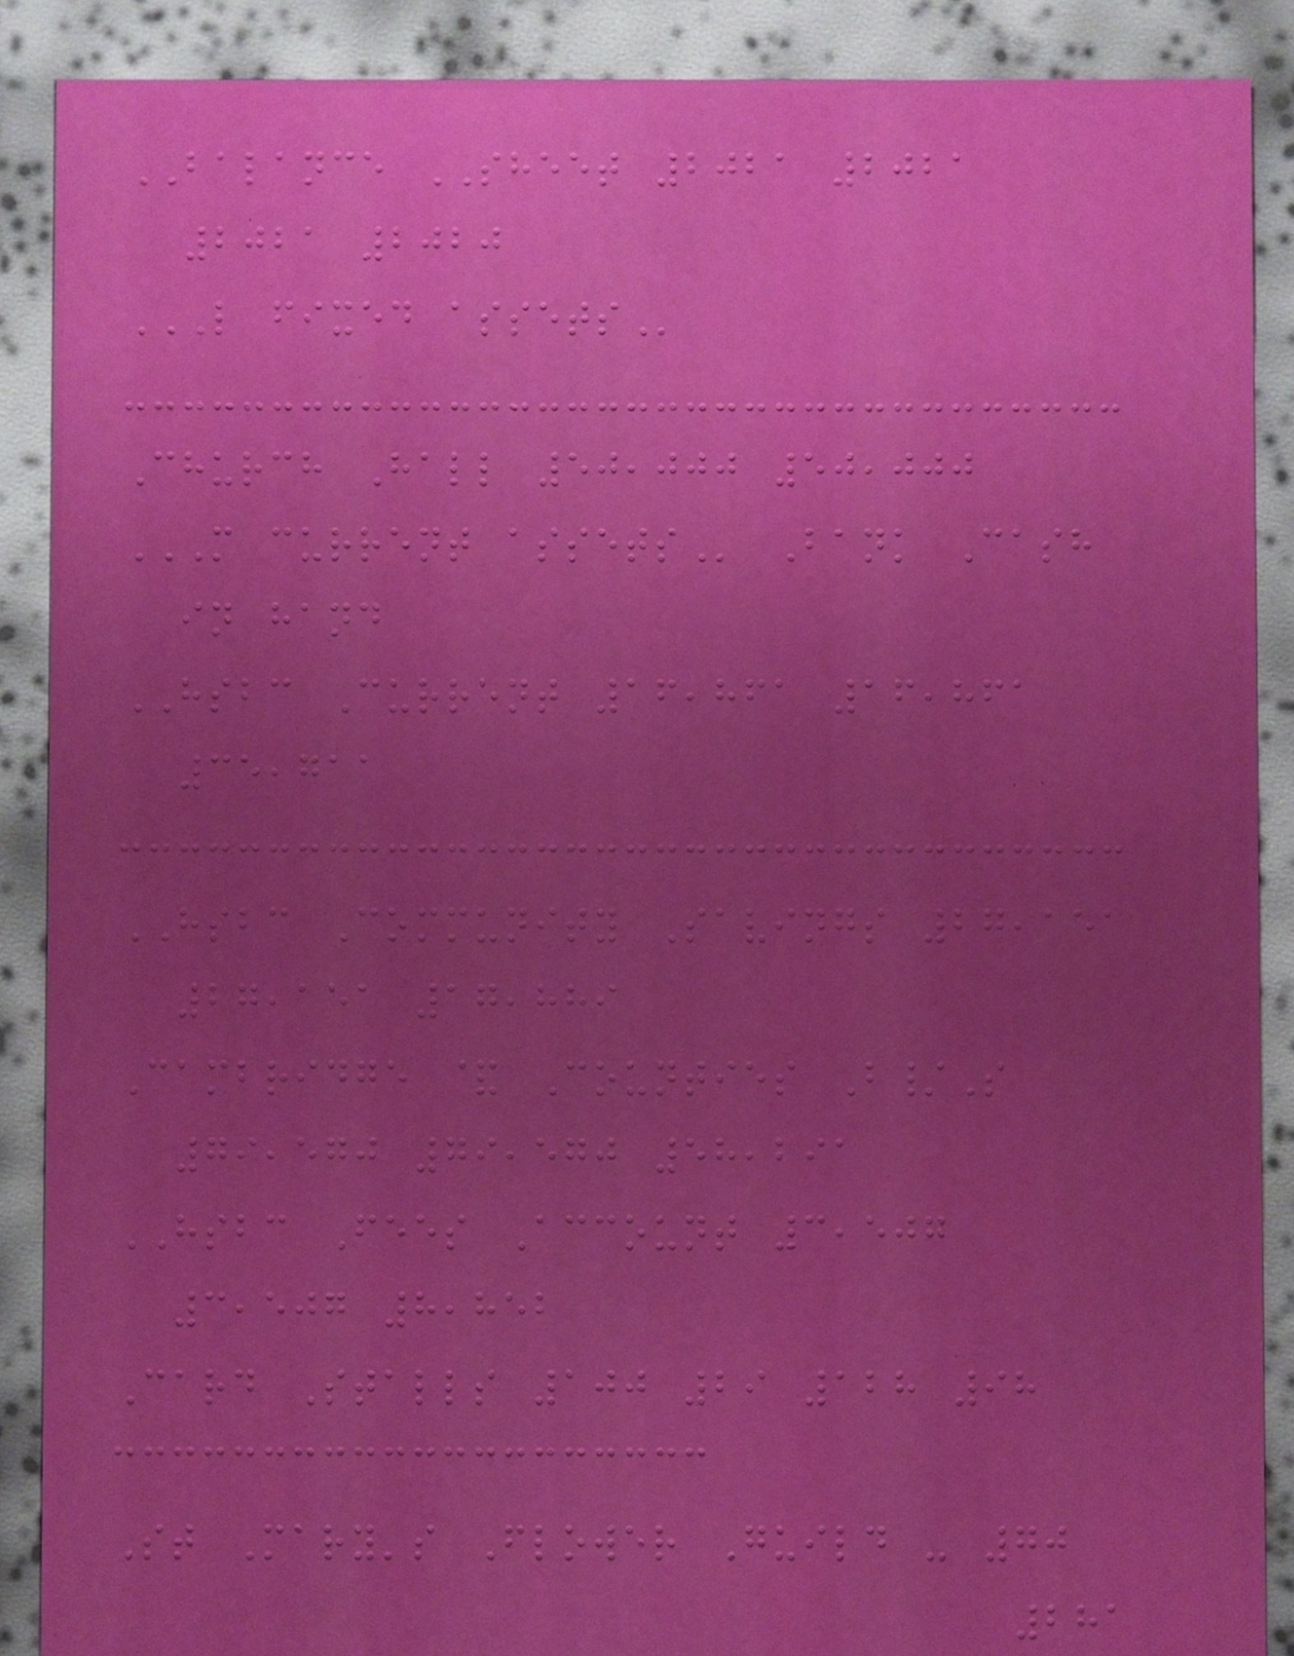BALANCE SHEET 2021 2021
2021 2020
L FIXED ASSETS
Church Hall 50,000 50,000
M CURRENT ASSETS Bank Cash
in hand
HSBC Current 16,861 16,861
35,711
HSBC Community Savings 27,151
27,151 17,889
Cambridge & Counties B/S
79,570 79,570 58,291
HSBC Fees Account 3,507
3,507 8,852
Card Stalls 100 29 128 98
St Mary's Flower Guild - 70
281
